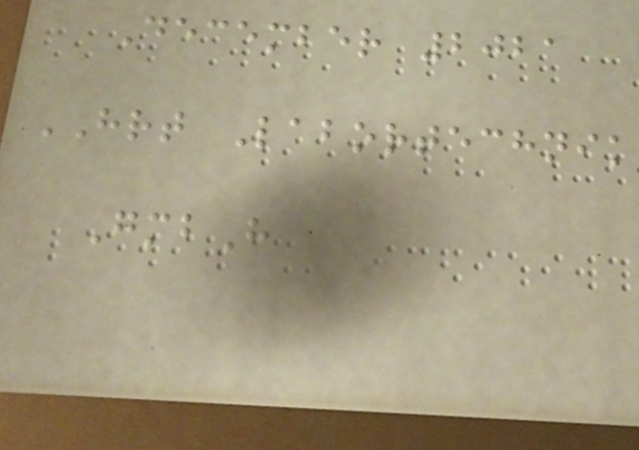December 2021
HRT Labortechnik
GmbH
